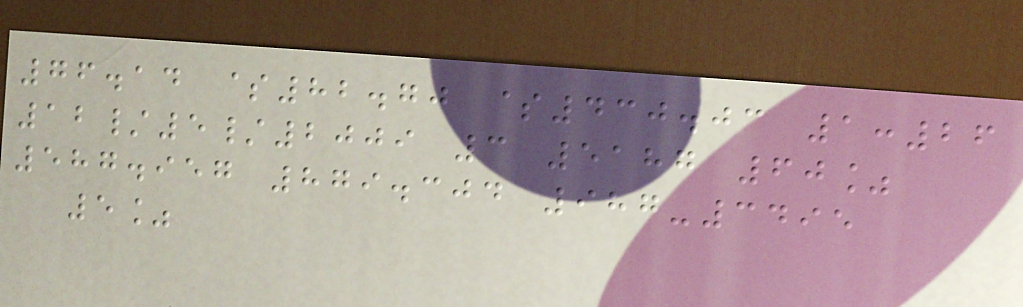76.14 $82.70 $430.03 1:26
12/5/2009 3 5187 60%
587.957 879.304 987-3495
5%
